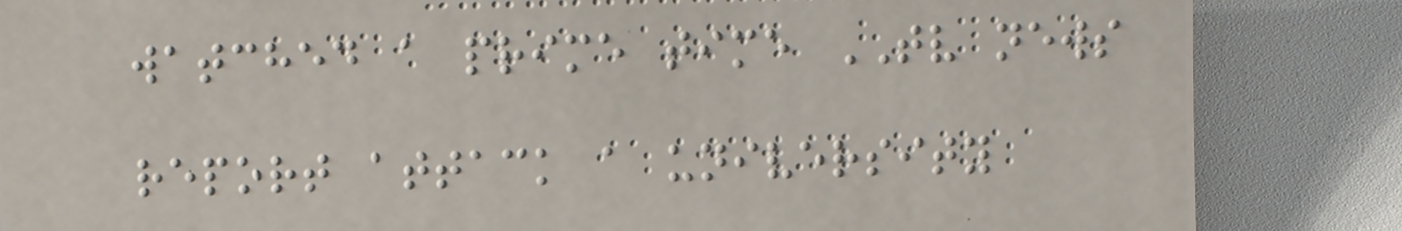watched a prime time TV news
report attack a university
